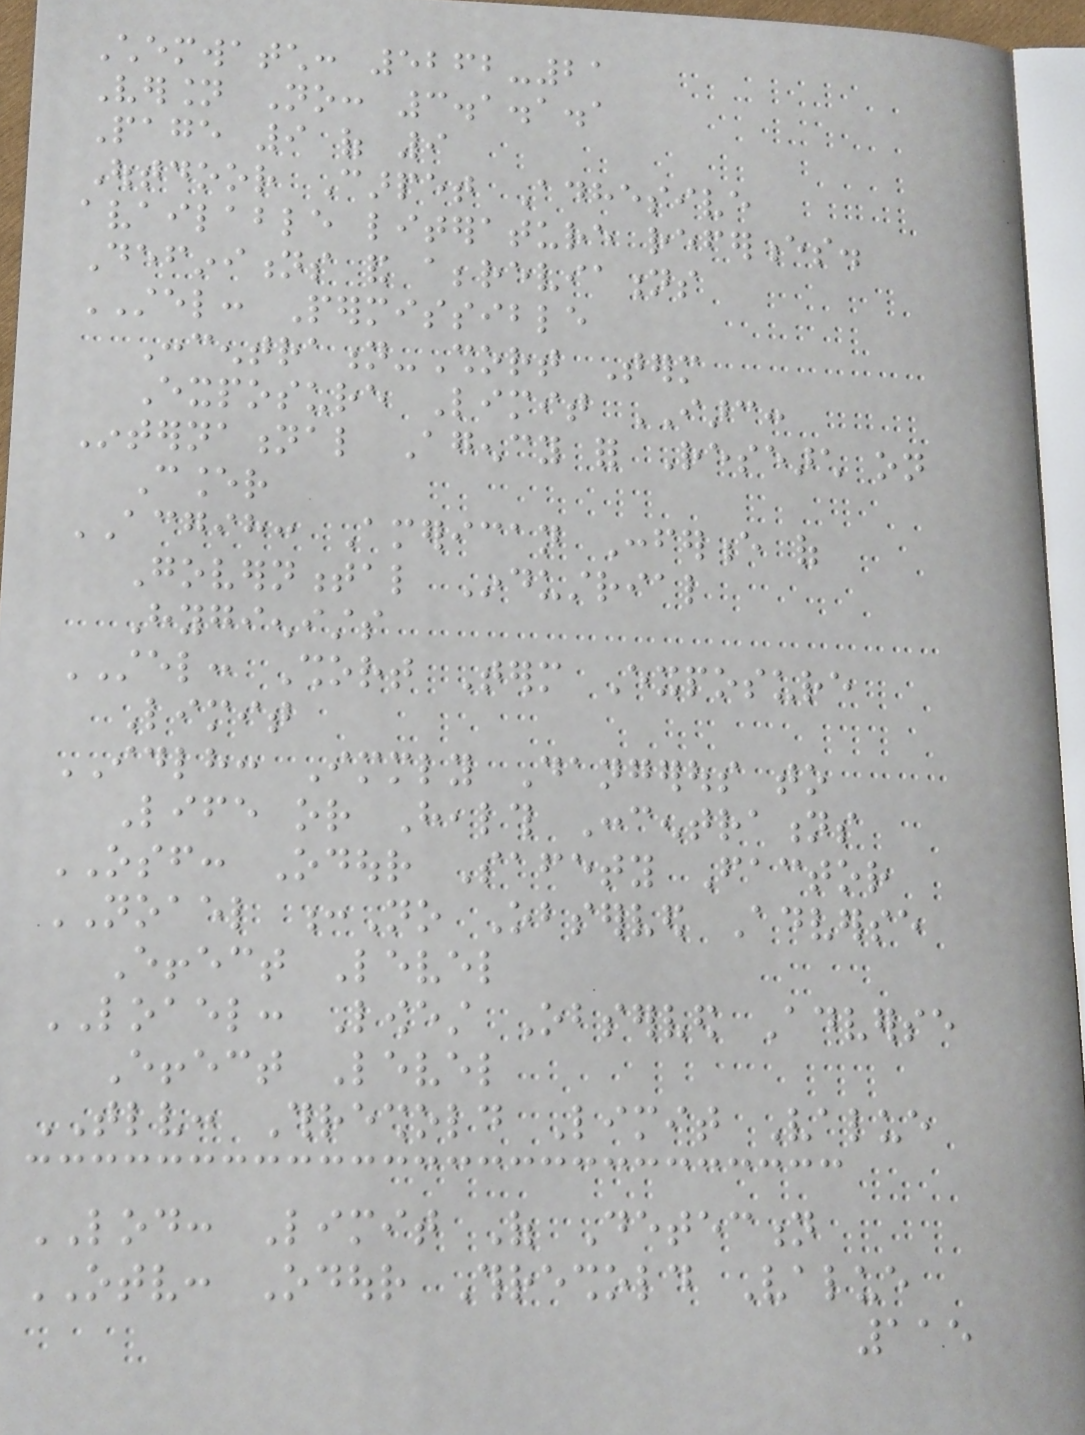Chemwatch: 5262-21
Version No: 3.1.1.1
Page 9 of 9
Outdoor Carpet Adhesive
available literature references.
Definitions and abbreviations
STEL: Permissible
Concentration-Short Term
Exposure Limit IARC:
International Agency for Research on
Cancer
ACGIH: American Conference of
Governmental Industrial
Hygienists
STEL: Short Term Exposure
Limit
IDLH: Immediately Dangerous to
Life or Health Concentrations
OSF: Odour Safety Factor
NOAEL :No Observed Adverse
Effect Level
LOAEL: Lowest Observed Adverse
Effect Level
TLV: Threshold Limit Value
LOD: Limit Of Detection
OTV: Odour Threshold Value
115
